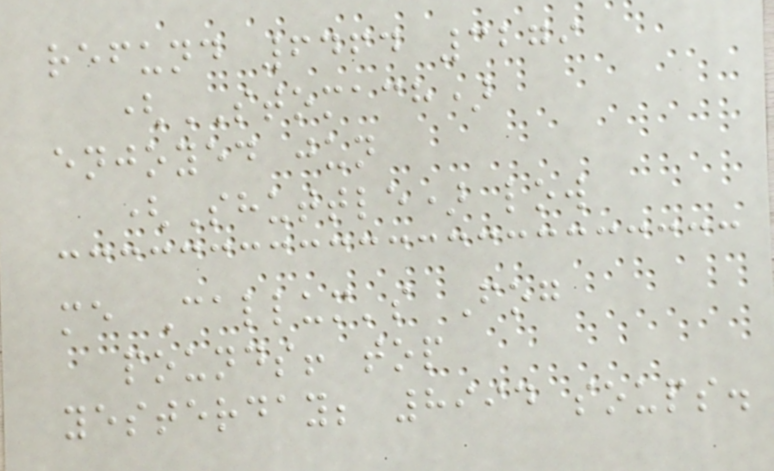refund 6464 3279
(STOMACH)
enjoyed jun
(Shuttle) low
me Callum's Fog
pounds! top
yesterday; 8994 soups.
